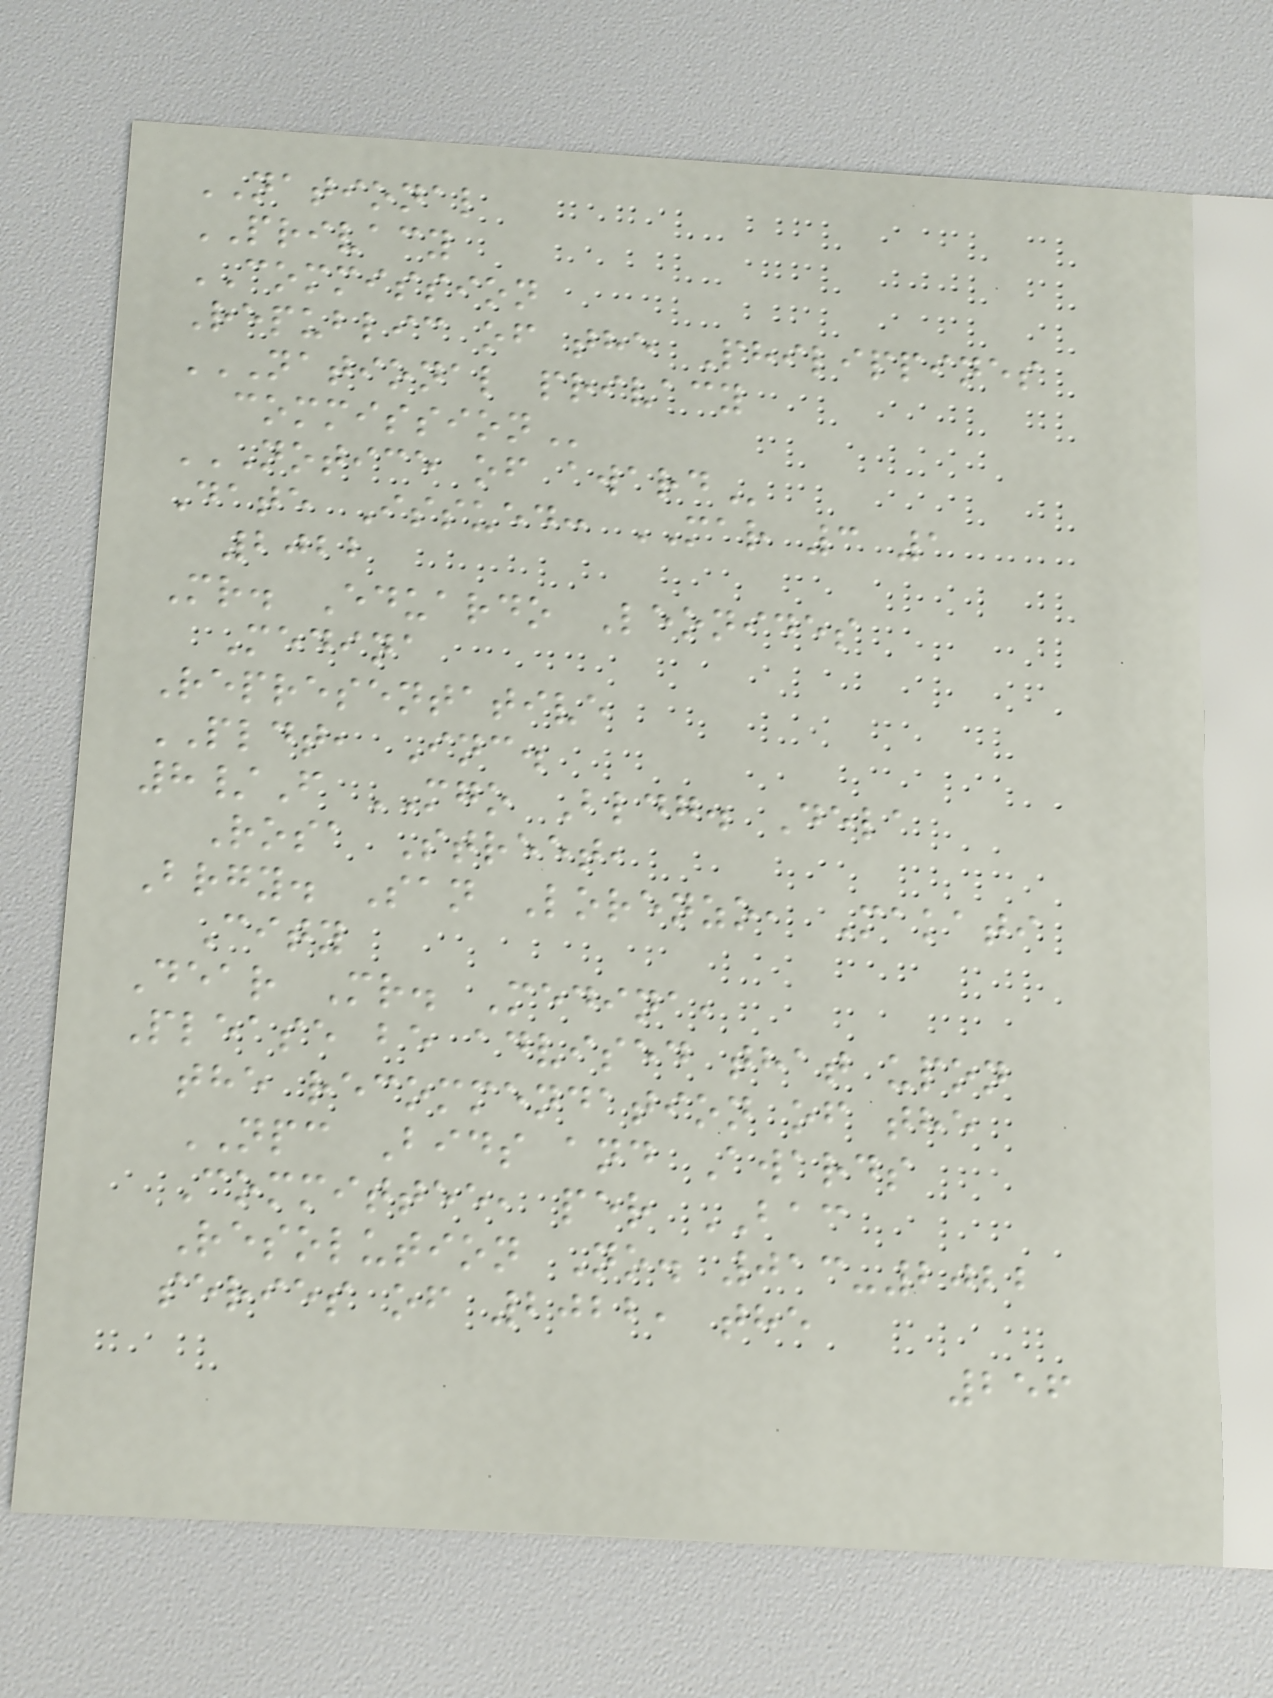NATIONAL
PRIVACY
COMMISSION
Republic of the Philippines
NATIONAL PRIVACY
COMMISSION
NOTICE OF AWARD
Date Issued: MAR 3 1
2022
Mr. Eduardo Leonides
Medina
Representative
PLDT, Inc.
8/F MGO Bldg. Dela
Rosa Street,
Brgy. San Lorenzo, Makati
City
Dear Mr. Medina,
Please be advised that upon
the recommendation of the
NPC Bids and Awards
Committee, per BAC
Resolution No. 013-2022
series of 2022, the
256
